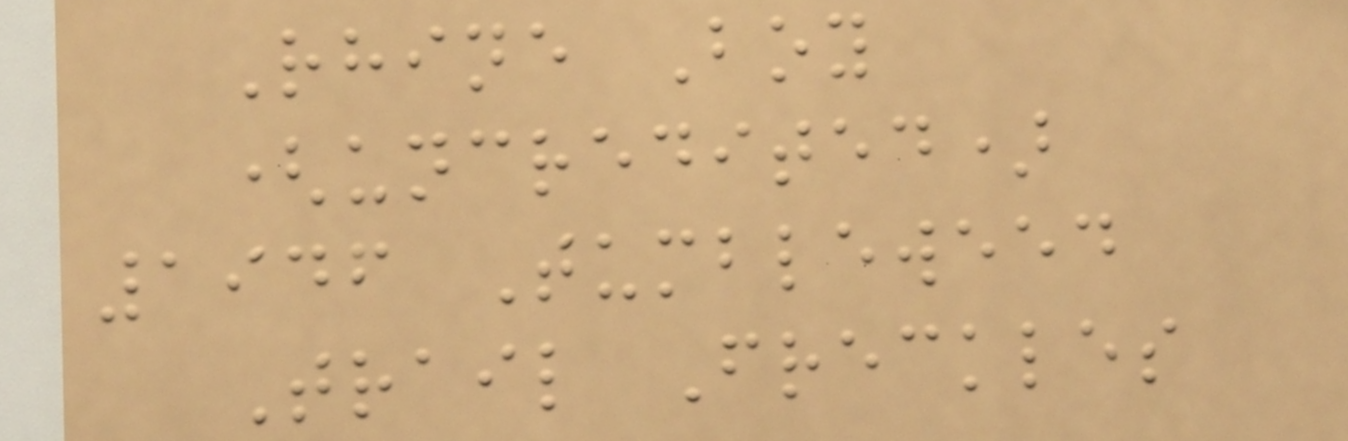Rhine Boy
(uncredited)
1946 Tumbleweed
Trail Freckles
